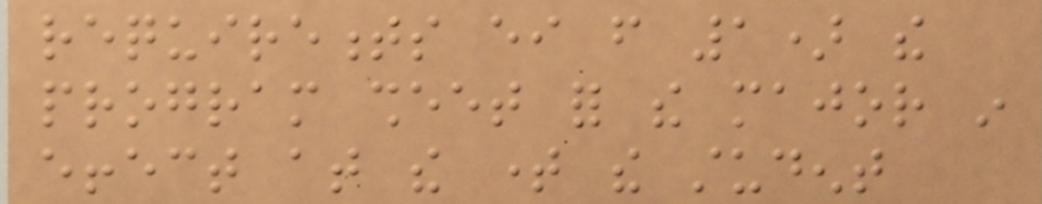requirements either from 1) the
program sheet for the major in
effect at the time the student
